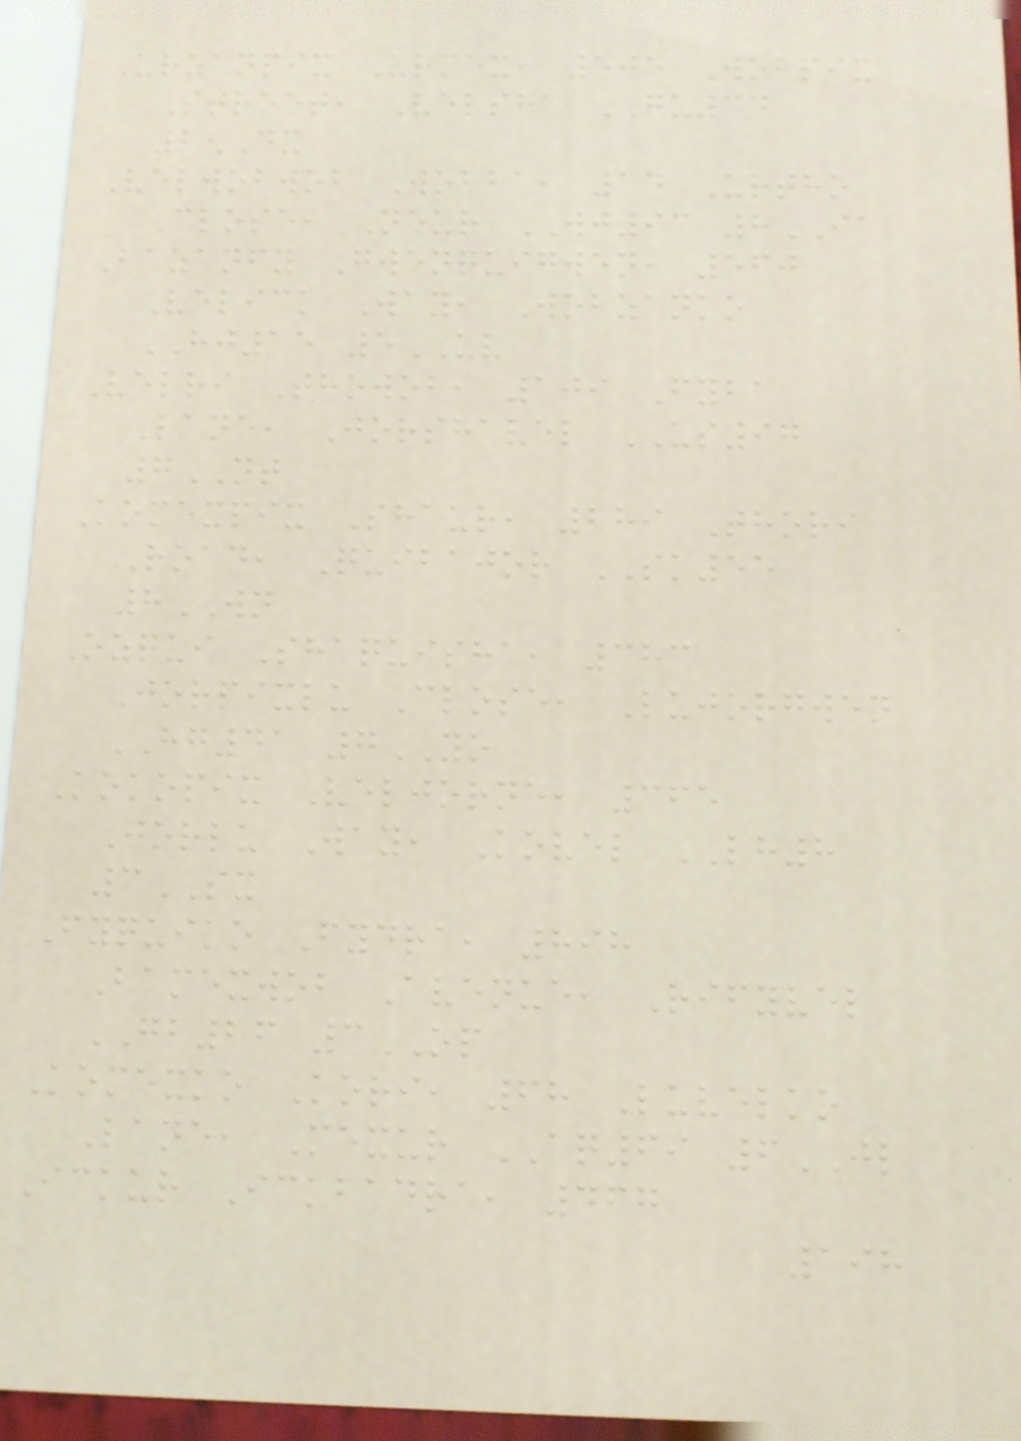Urzanpix Urmex, 505 Wobpix
Street, Velsha GU34
2DX
Velwobwob Wobba, 14 Urtho
Close, Neur WJ93 8IA
Bazanfy Gwenquigwen, 560
Velick Way, Wobzanko
HJ15 5UV
Velri Thowob, 109 Fyba
Lane, Jorshavel US97
7NT
Komexpix Shaur, 289 Thori
Road, Quibajor SK55
8WN
Ozqui Shaquisha, 383
Jorpixlu Close, Lujorgwen
HG41 7YO
Kokopix Veljorne, 365
Jorlu Way, Kovel LH8
3SX
Fyquiko Fydra, 898
Bamexwob Avenue, Rifyvel
GB26 3OP
Komexko Kori, 68 Luvelko
Lane, Mexur AQ69 6JL
Ickur Ickbadra, 467
198
